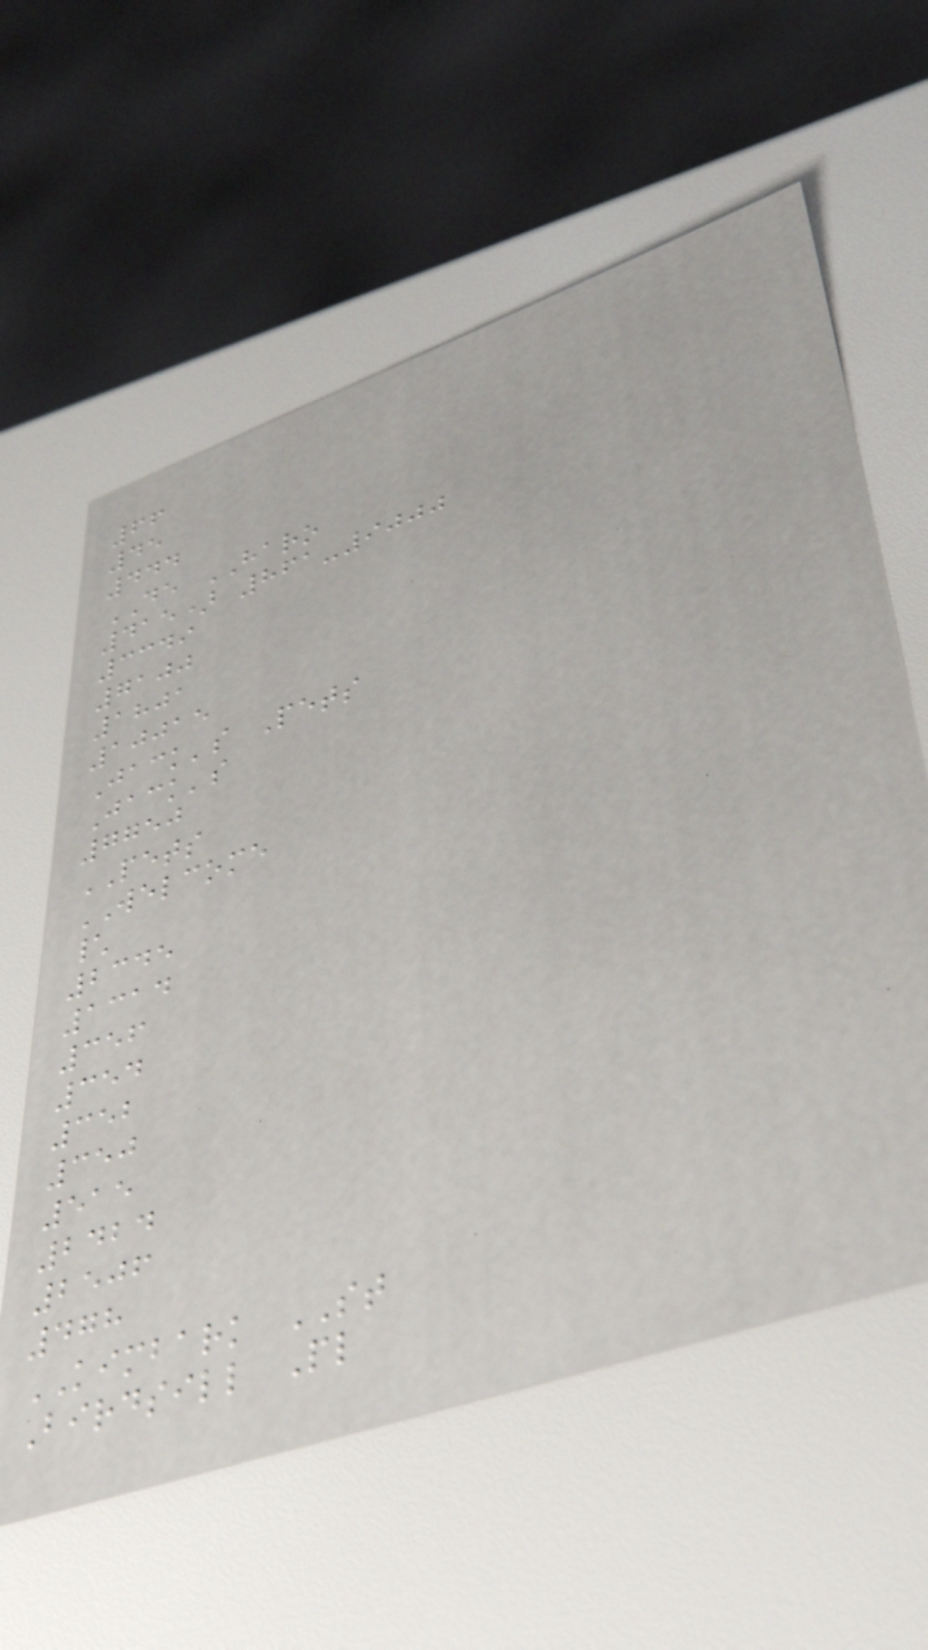66
45
444
DE HARO
415) 861-9000
3349
7100
1801
10015
Jack's Pets
Jack's
7750
PETS
WELCOME
\
2345
1314
356
354
352
350
515
2424
2506
478
KIMBARK ST
Birdsill Pl
